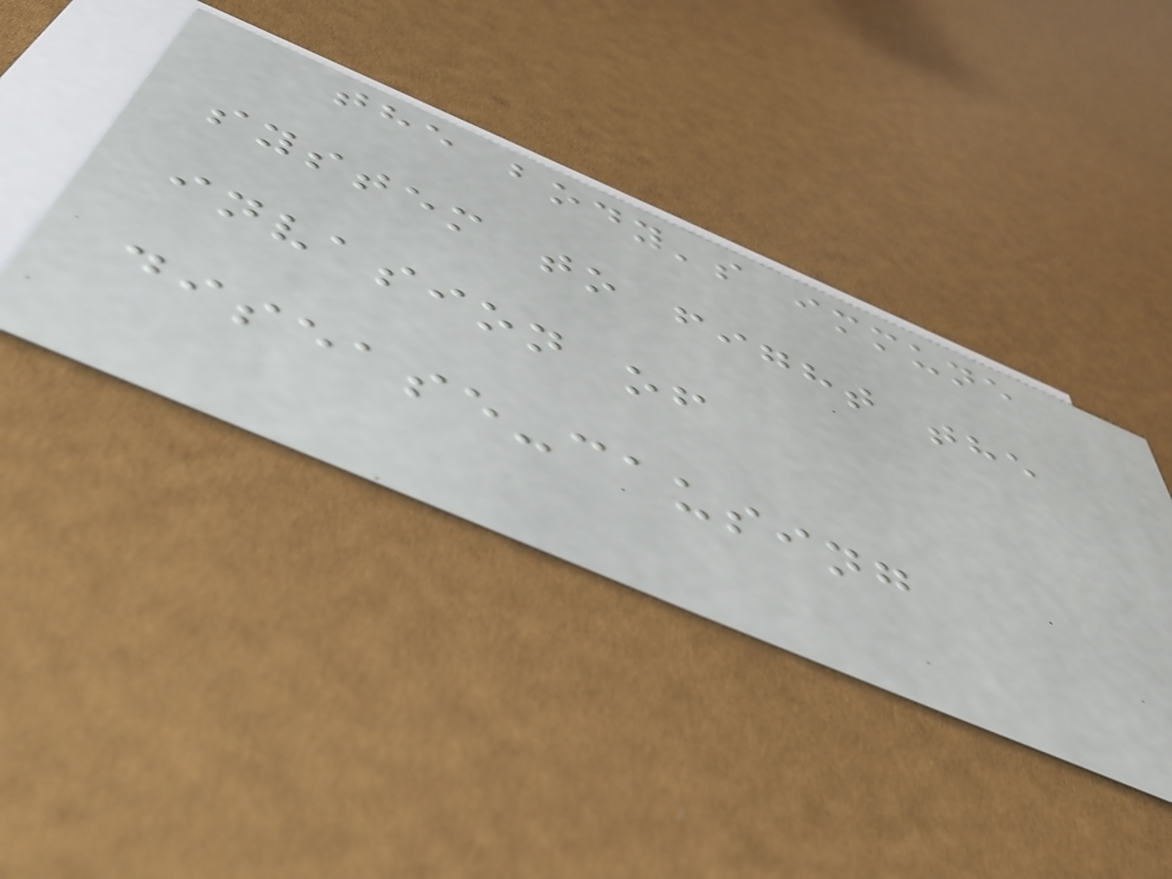the body's immune
system to fight the
invasion of
disease-causing
